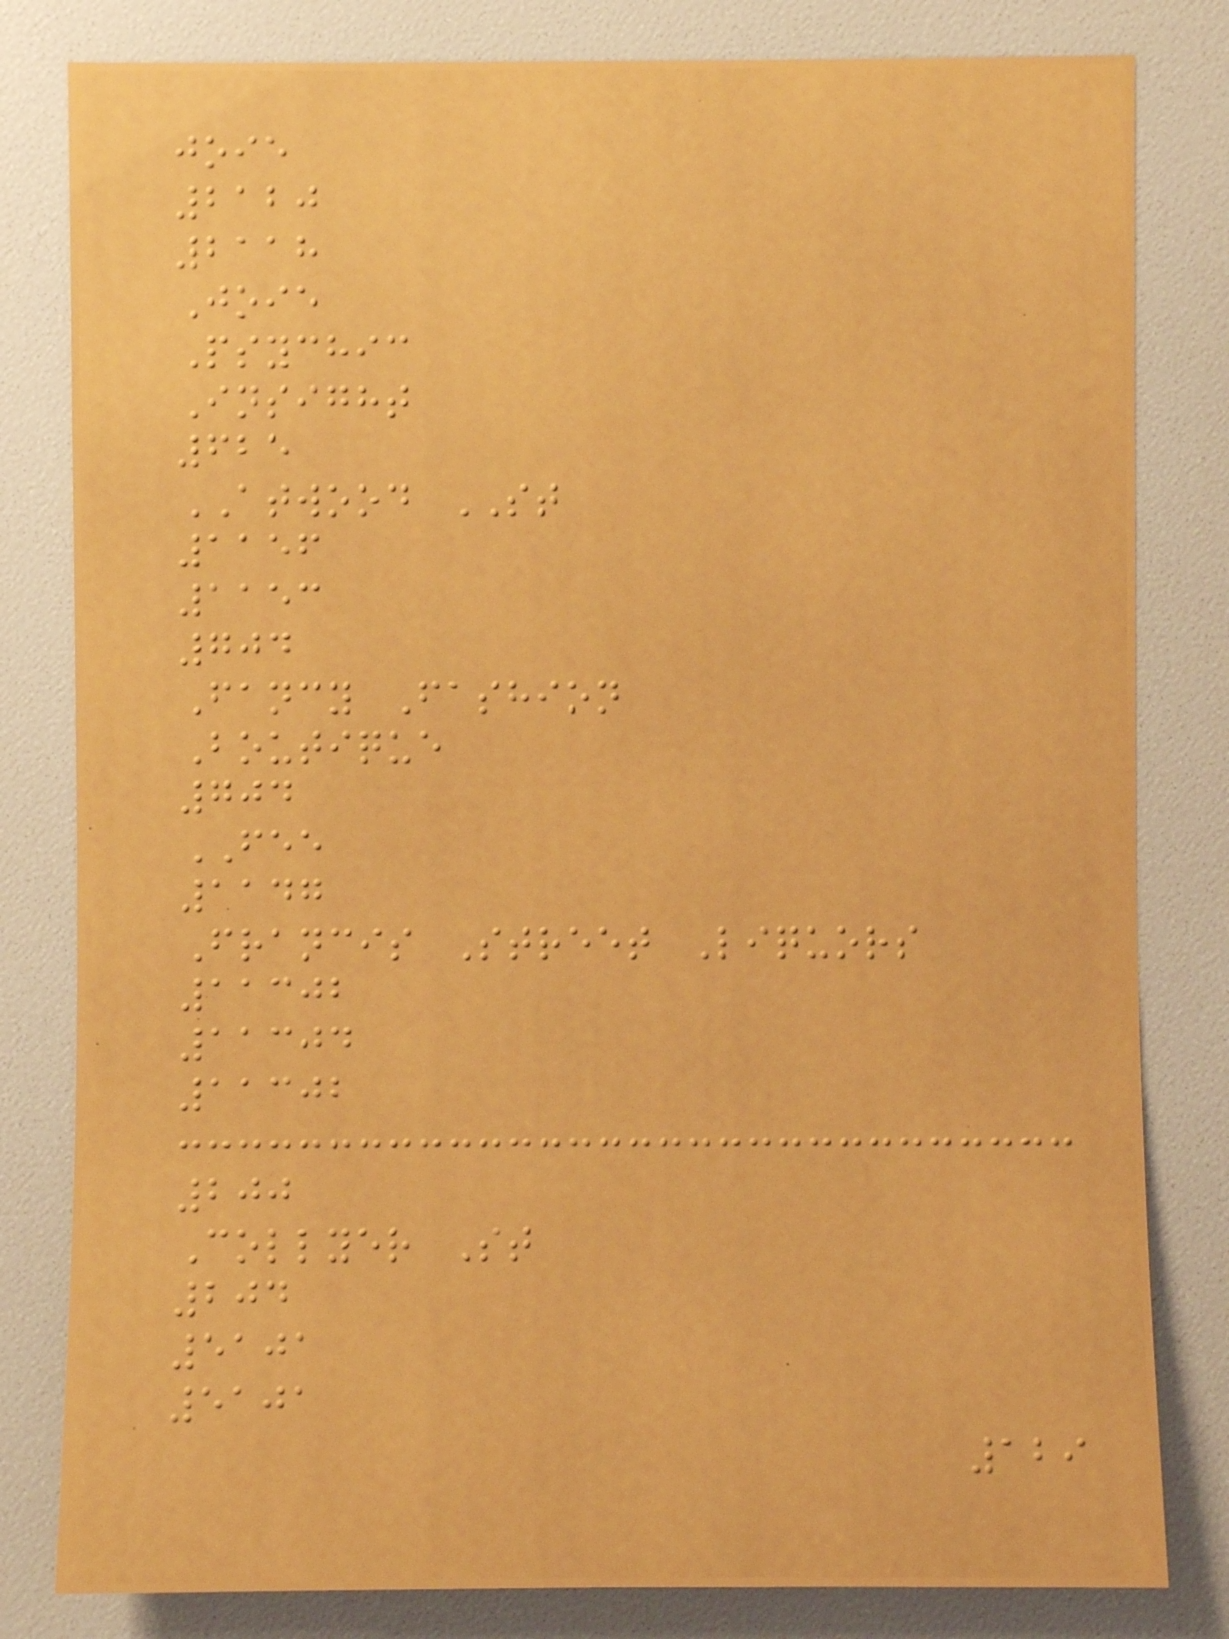joie
2120
2118
Joie
Psychic
Insight
625
ATWOOD ST
1156
1153
704
Fancy Fashion
Boutique
704
FEE
1147
Francis Street Liquors
11302
11304
11302
200
Collyer St
204
5101
5101
129
